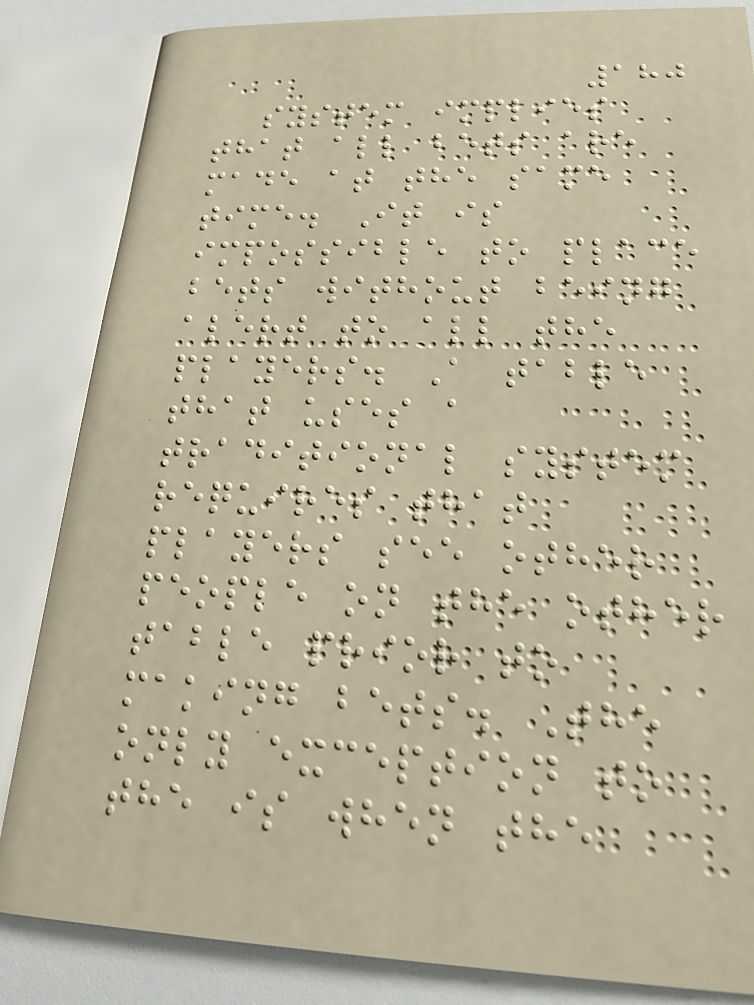180
system implies
that all bets are
made at the same
time. It is
impossible to place
bets without being
alert to all the
players. A table
that uses a
traditional system
requires that
players see other
people on the other
table prior to
making bets. The
only exception to
the is when the
